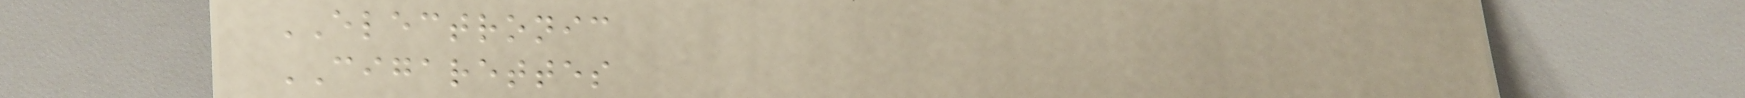ELECTRONIC
CIGARETTES
